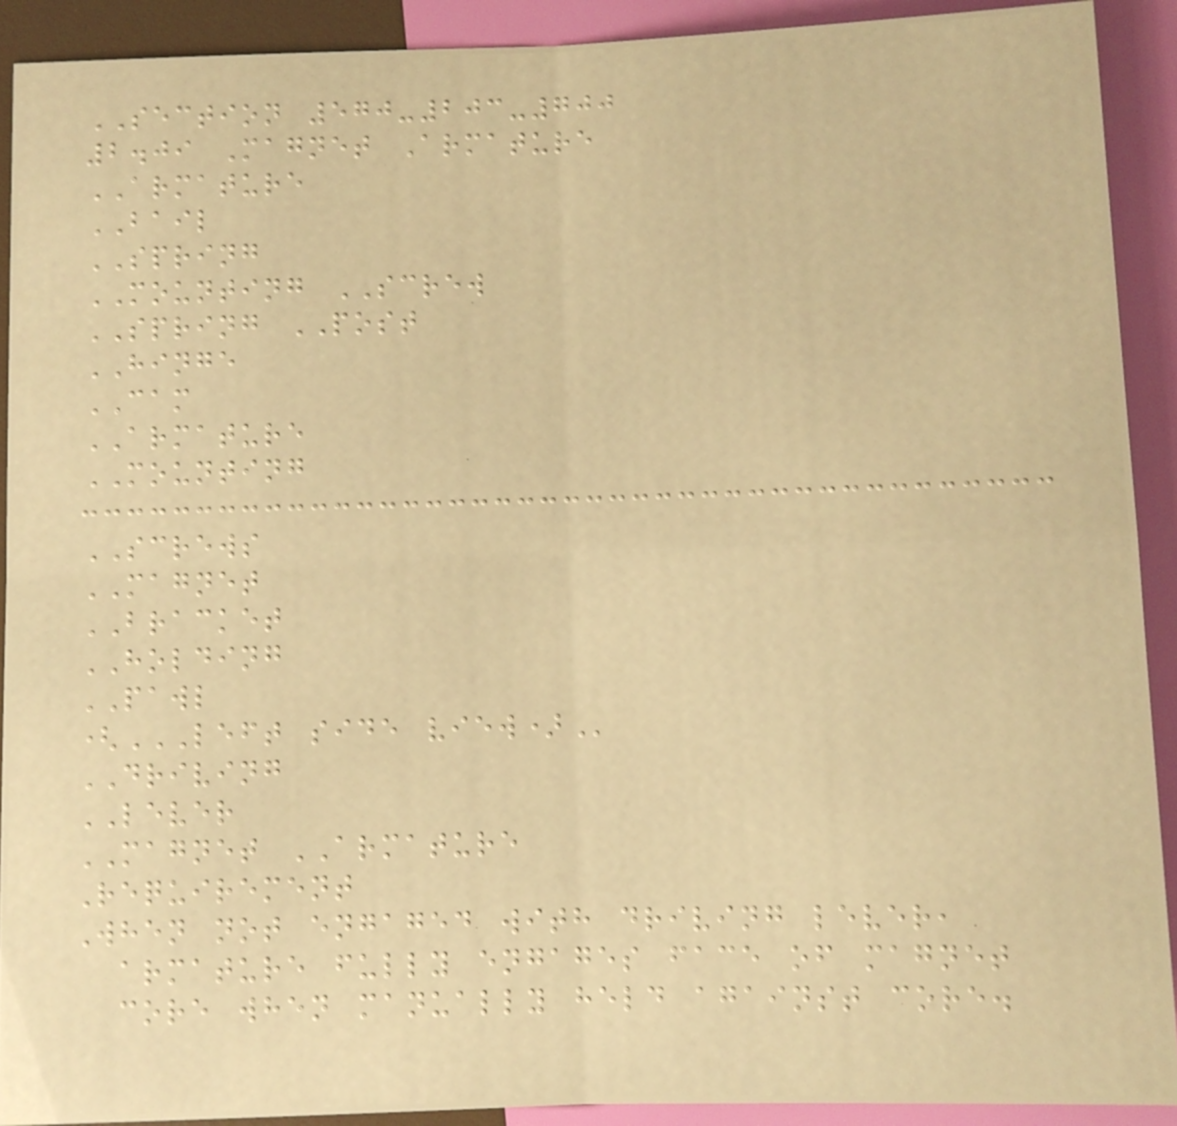SECTION 570-203-700
2.09 Magnet Armature
ARMATURE
BAIL
SPRING
MOUNTING SCREW
SPRING POST
HINGE
CAM
ARMATURE
MOUNTING
SCREWS
MAGNET
BRACKET
HOLDING
PAWL
(LEFT SIDE VIEW)
DRIVING
LEVER
MAGNET ARMATURE
Requirement
When not engaged with driving lever,
armature fully engages face of magnet
core when manually held against core.
